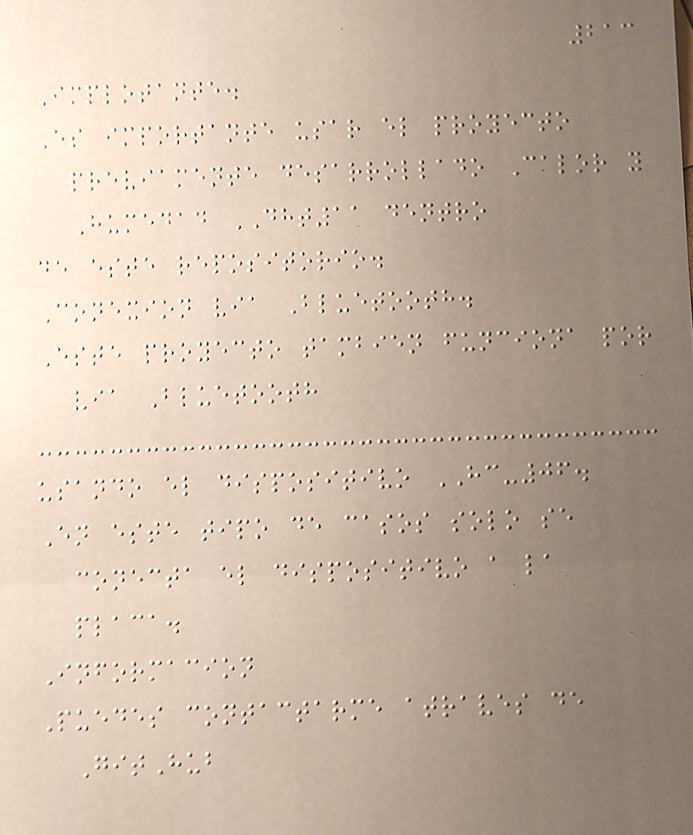213
Implotante.
Es importante usar el proyecto
previamente desarrollado Calor y
Humedad DHT11 dentro
de este repositorio.
Conexion via Bluetooth.
Este proyecto tambien funciona por
via Bluetooth
usando el dispositivo HC-06.
En este tipo de casos solo se
conecta el dispositivo a la
placa.
Informacion
Puedes contactarme atraves de
GitHub
